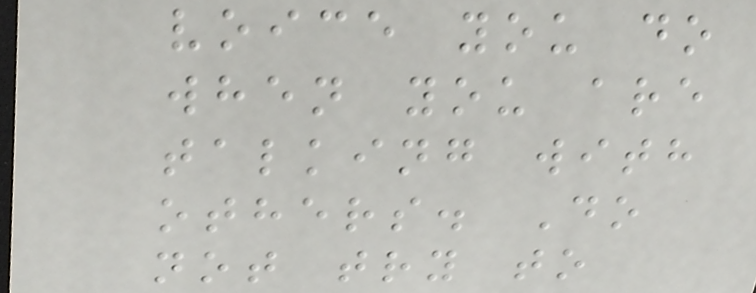voice you do
when you are
talking with
others. Do
not try to
